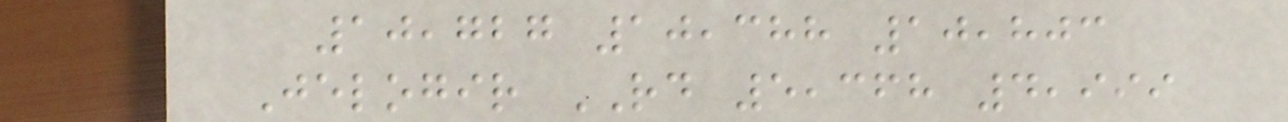10,727 10,388 10,803
Jelogir RD 5,368 4,999
